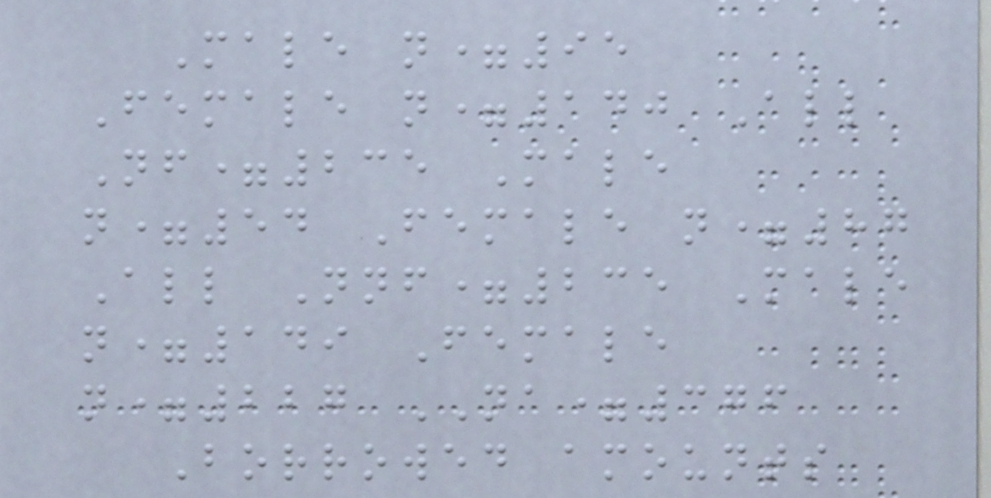Male n=95
Female n=140 All
Nf=235 Male
n=54 Female n=87
All Nnf=235 Male
n=149 Female
n=227 NA=376
Borrowed amounts
